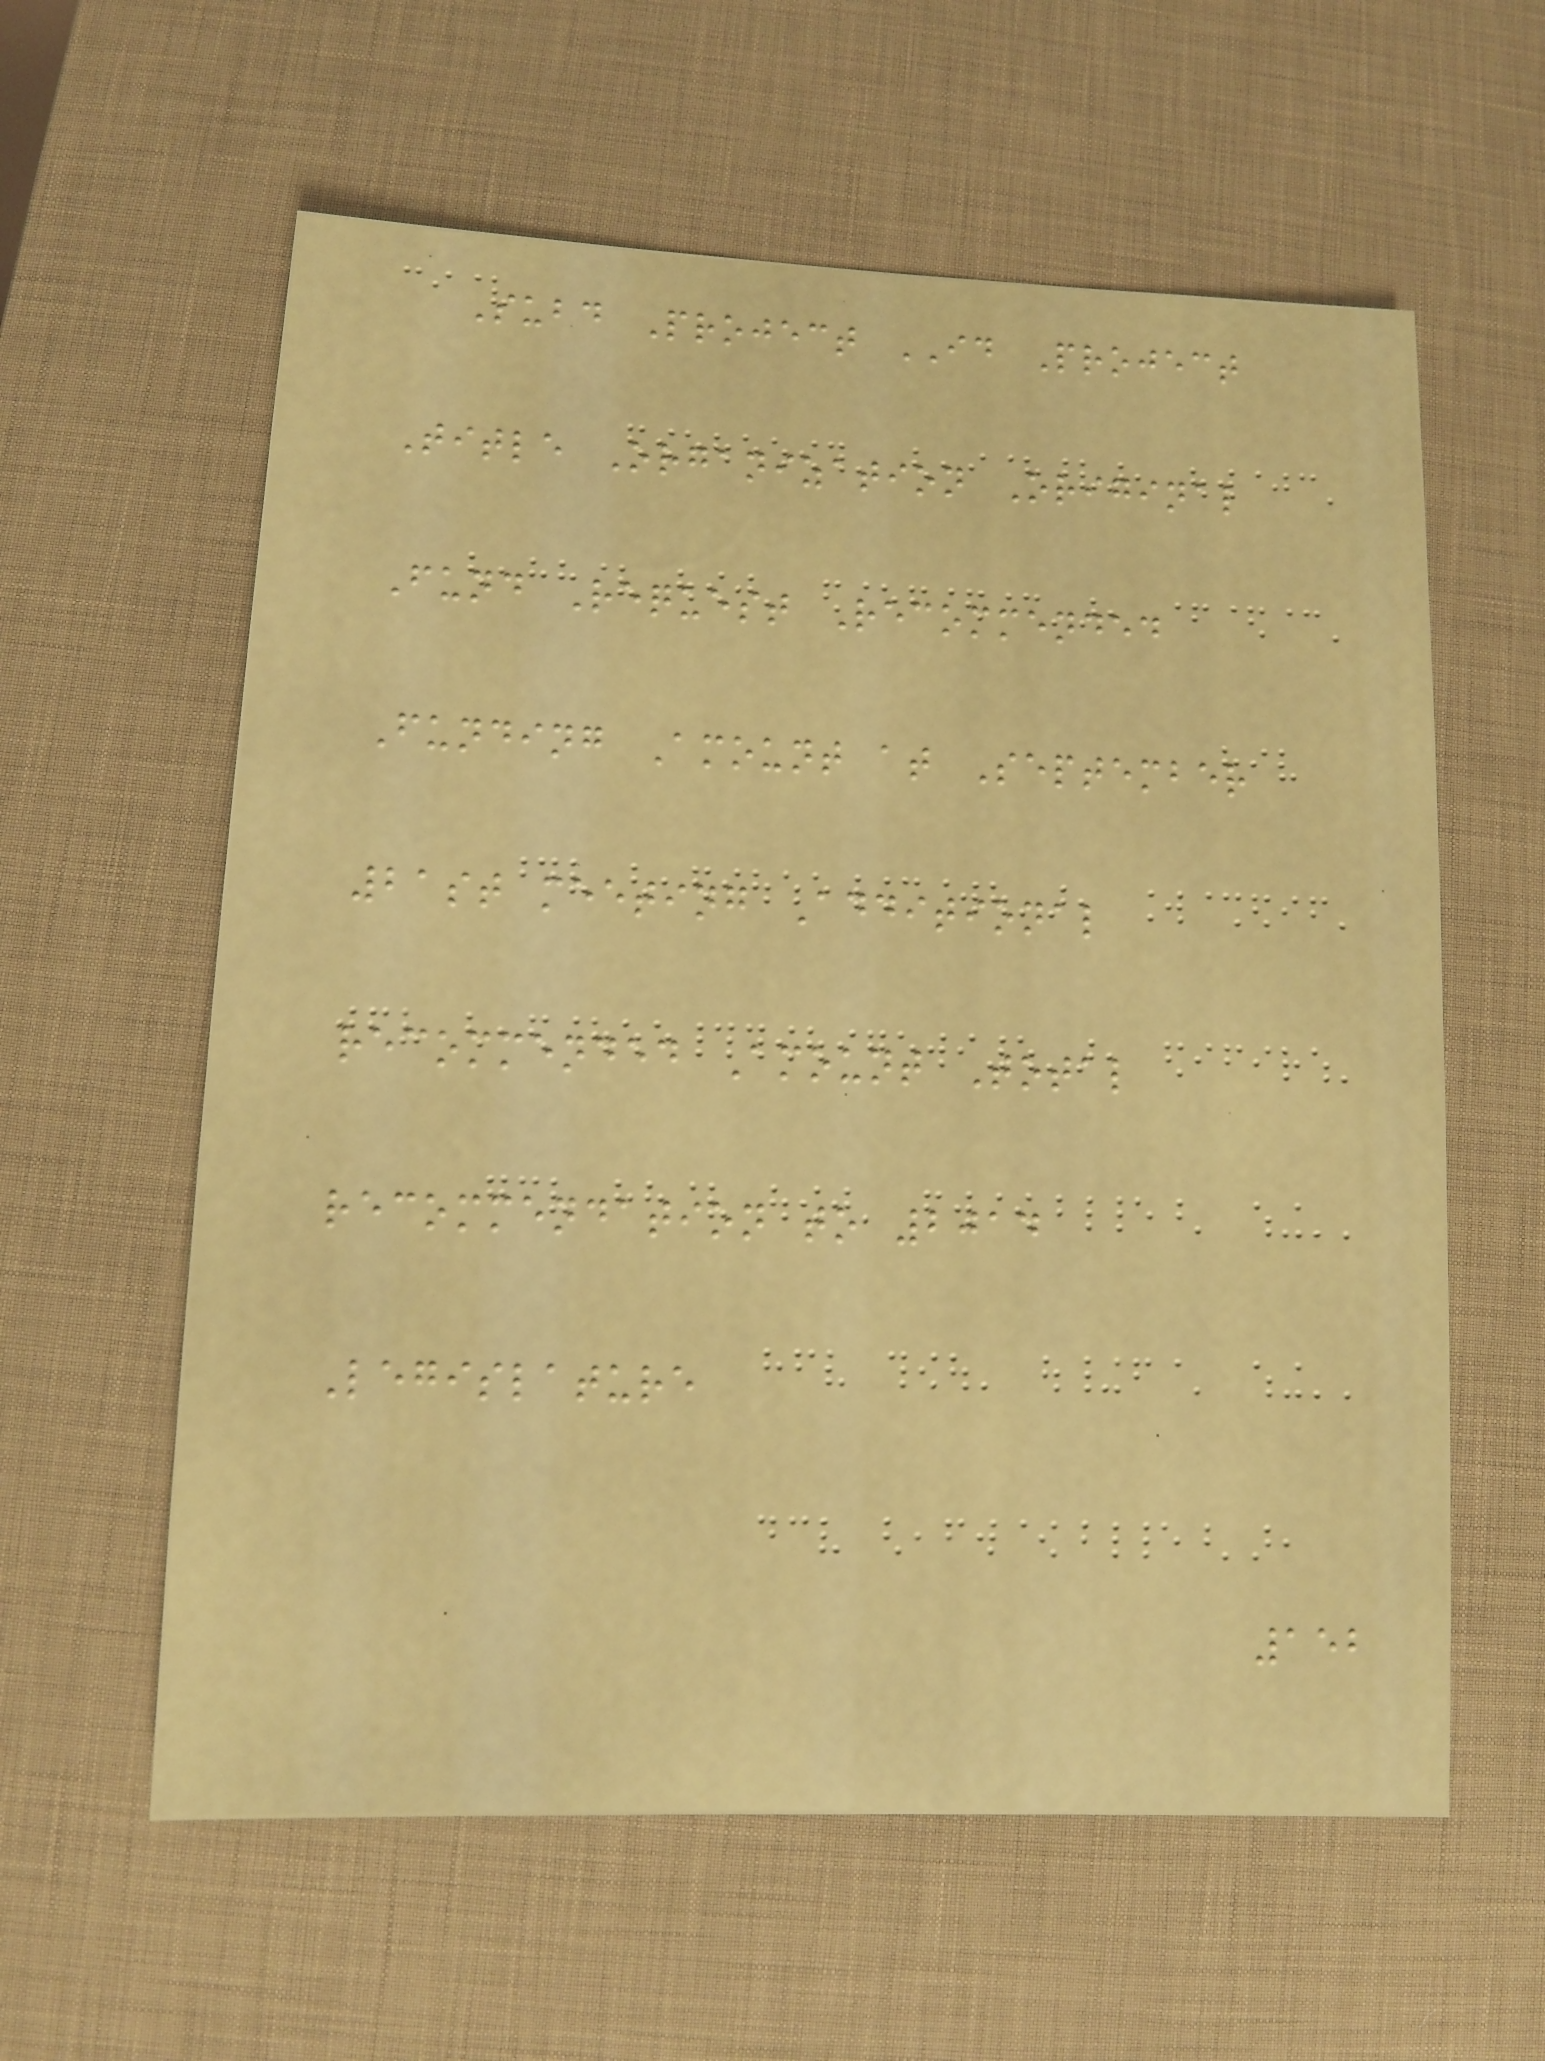Subd Project ID Project
Title Organization Original
Fund Request Recommended
Funding Amount at September
21st meeting Additional
recommended Amount Total
recommendation to 2014
Legislature
152
